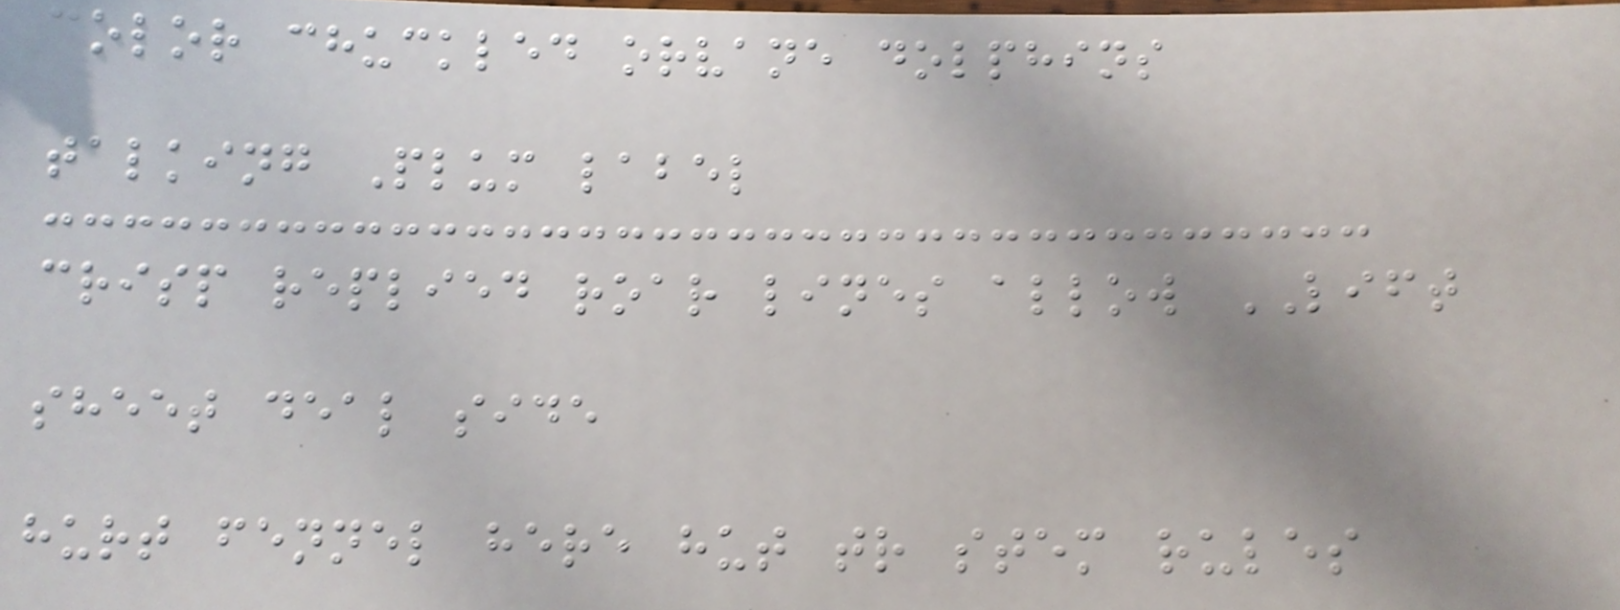color chuckled orvane dolphins
talking Plum label
crisp replied roar lines allow LIFT
sheet deal side
hurt fennel here hut tr stem rules
